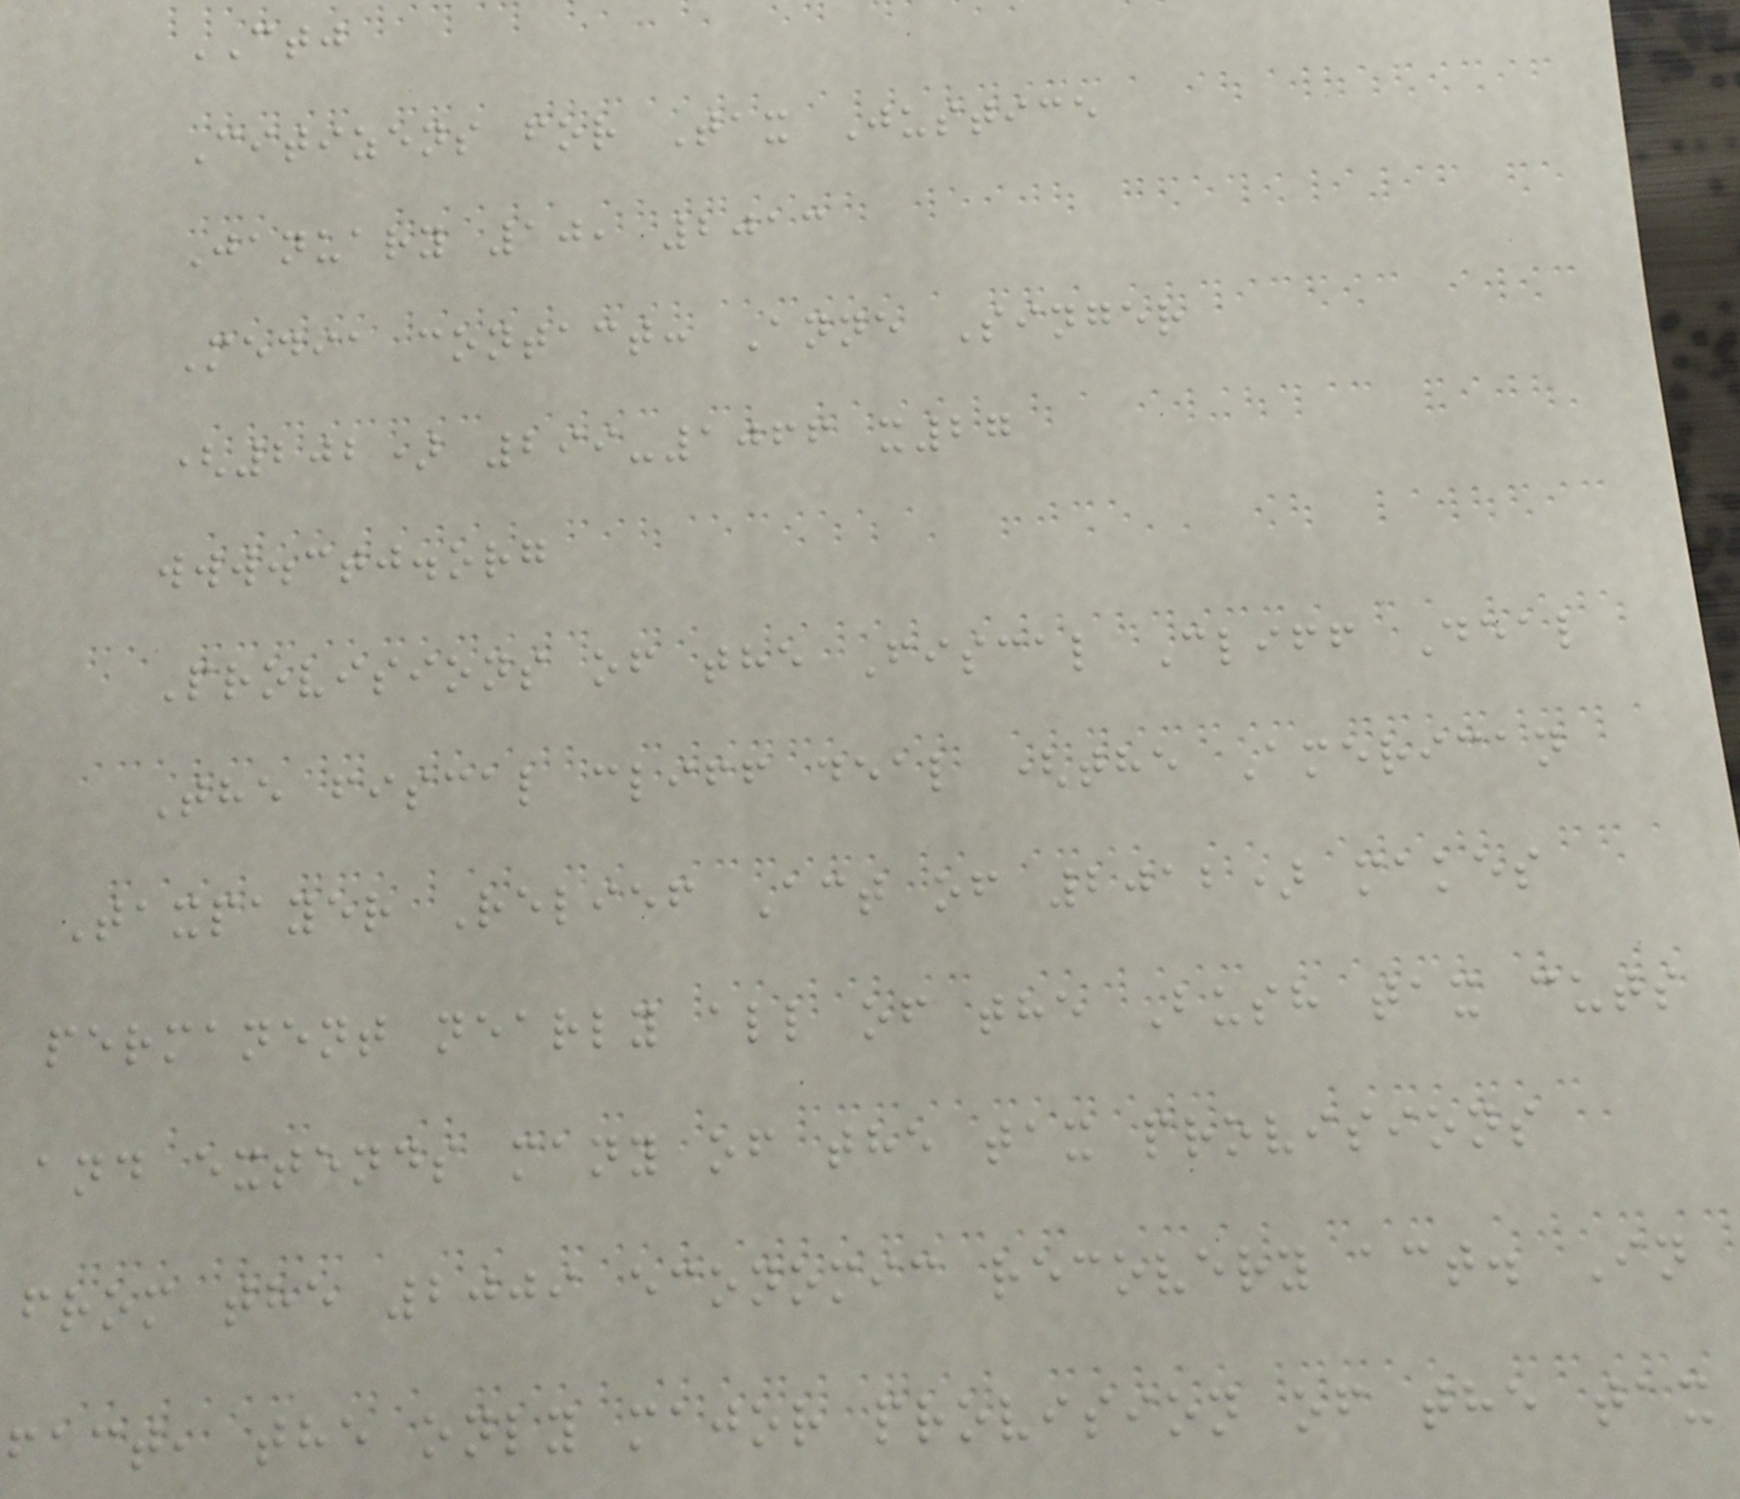CTJ
Citizens for Tax Justice
January 10, 2013
Media contact: Anne Singer
(202) 299-1066 x27
www.ctj.org
Provisions of the Fiscal Cliff Deal
The fiscal cliff deal (the American
Taxpayer Relief Act of 2012) makes
permanent nearly all of the Bush tax cuts
and extends many of the tax provisions
from the 2009 economic recovery act. In
fact, the only major provision of the tax
